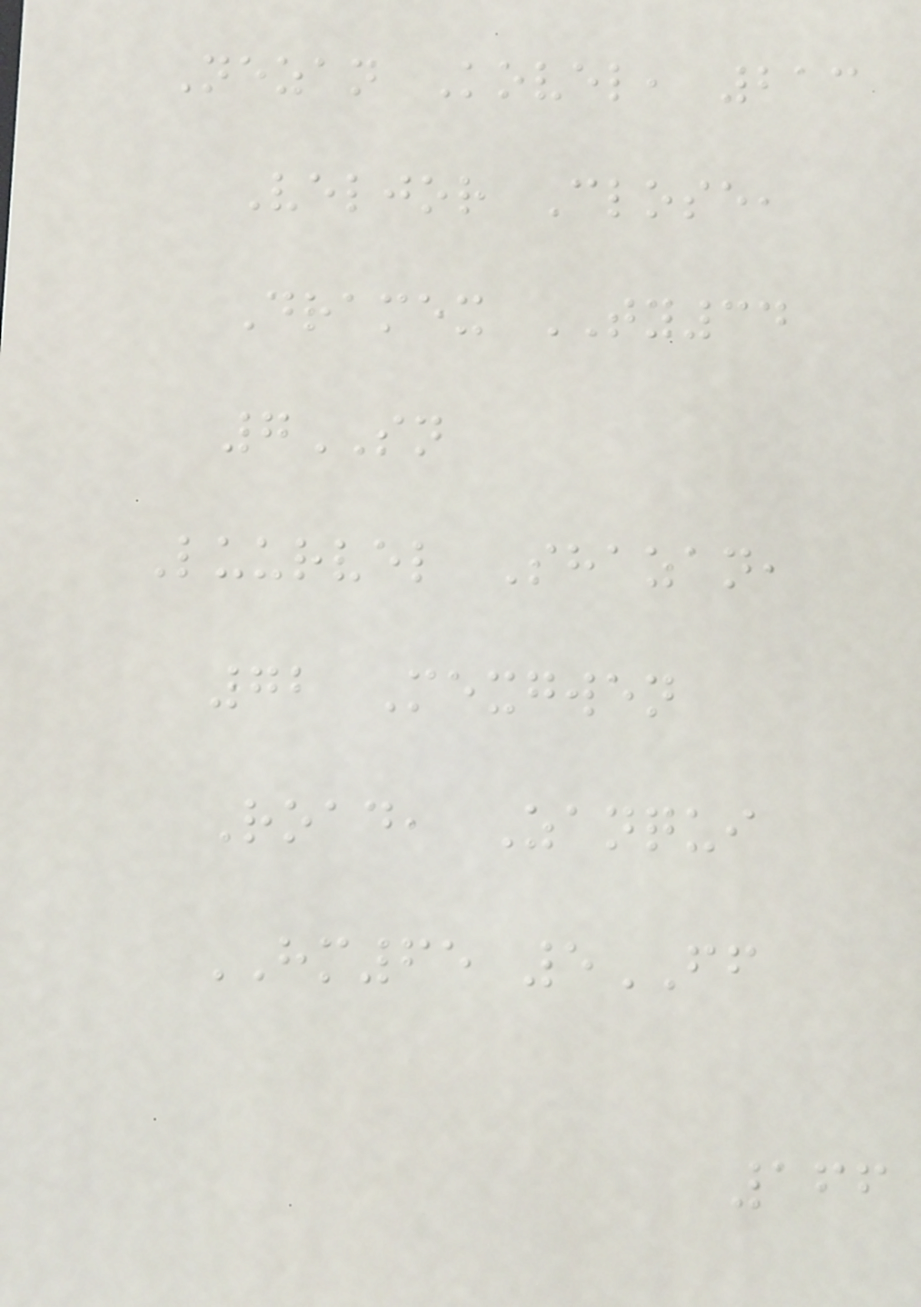Nezan Kovel, 213
Veljor Close,
Dramex TY34
7SN
Luurvel Shazan,
72 Mexgwen
Road, Zanqui
HM65 5FF
166
